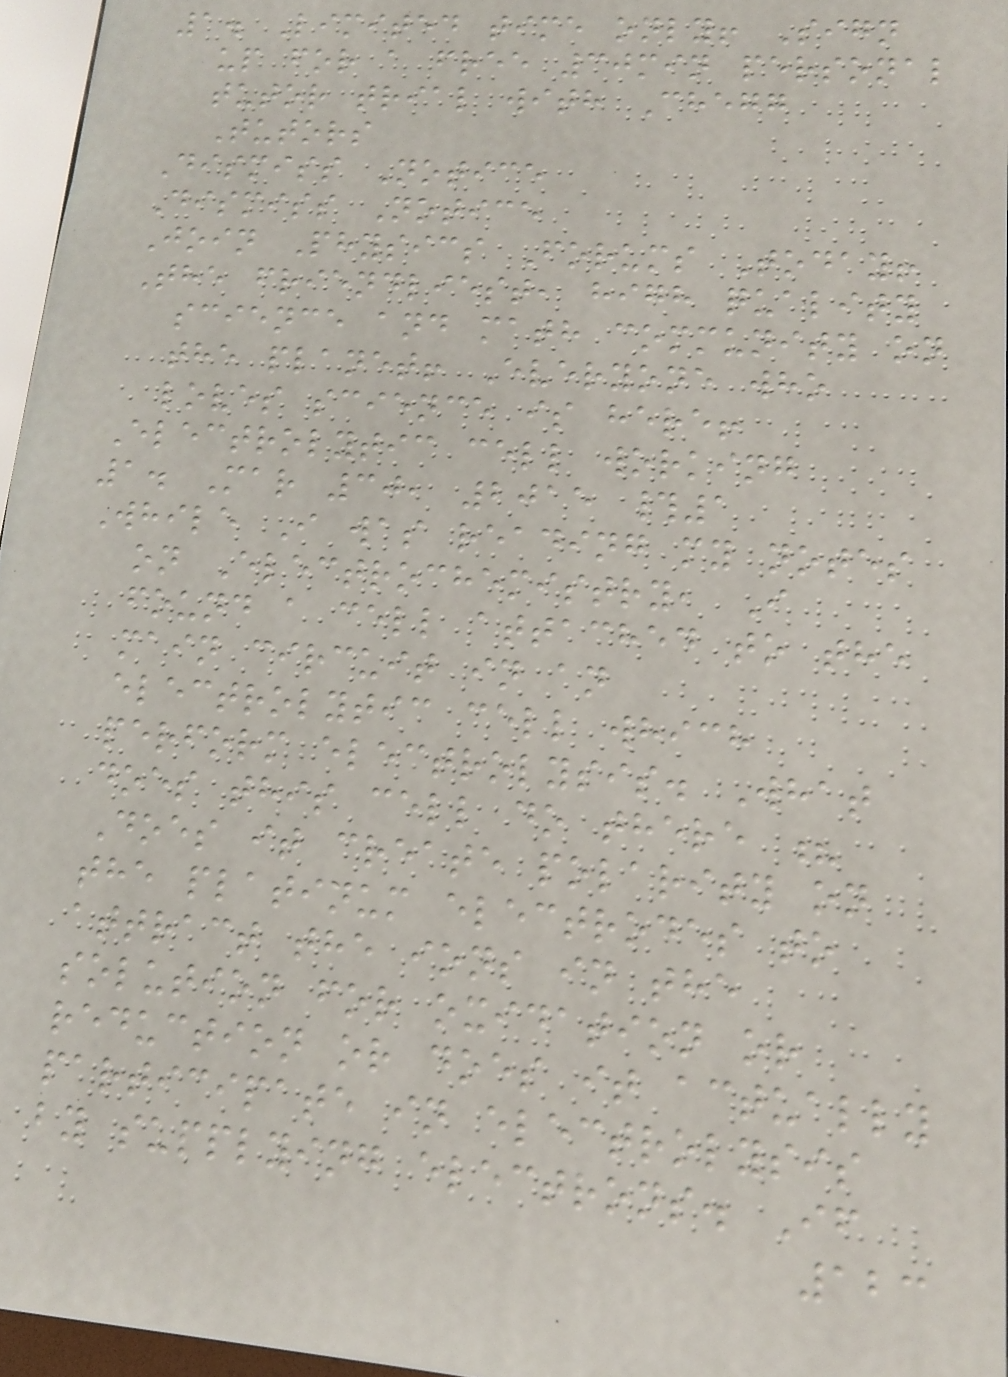1. Limited time only! Sign
up for a free 30min personal
tutor trial with Chegg
Tutors
Dismiss Notice
Dismiss Notice
Join Physics Forums Today!
The friendliest, high quality
science and math community on
the planet! Everyone who
loves science is here!
Electrolytic cell working
1. Mar 30, 2015 #1
While I was reading my notes
on Electrochemistry, I
found a cell attached to the
main circuit in an
electrolytic cell which
perform electrolysis. What
does this cell do there ?
Does it create polarity on
the platinum electrodes to
attract the ions in the
solution for oxidation or
reduction or does it actually
participate in electrolysis
by supplying electrons. If
123
